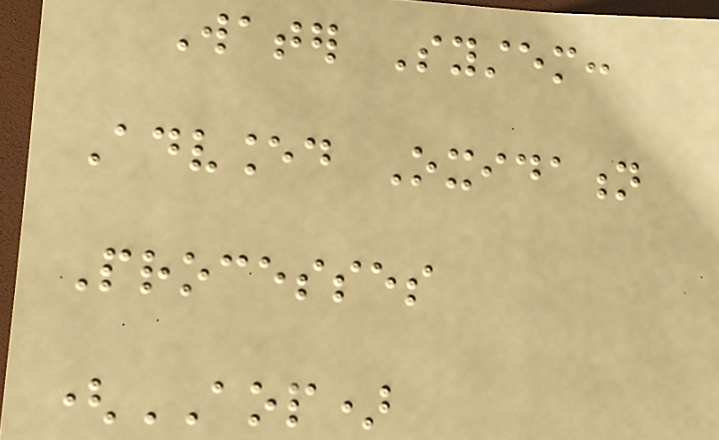Water System:
Advanced Oxidation
Processes
(AOP)
